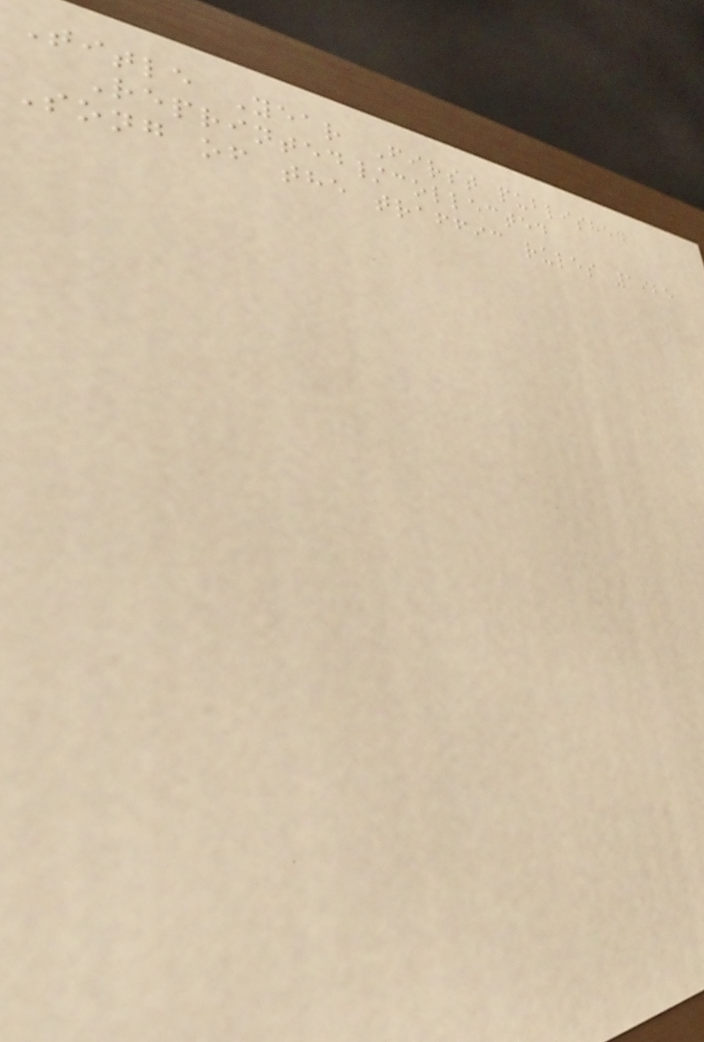Title Year First published
Reprinted/collected
Song of the traffic rules 1925
